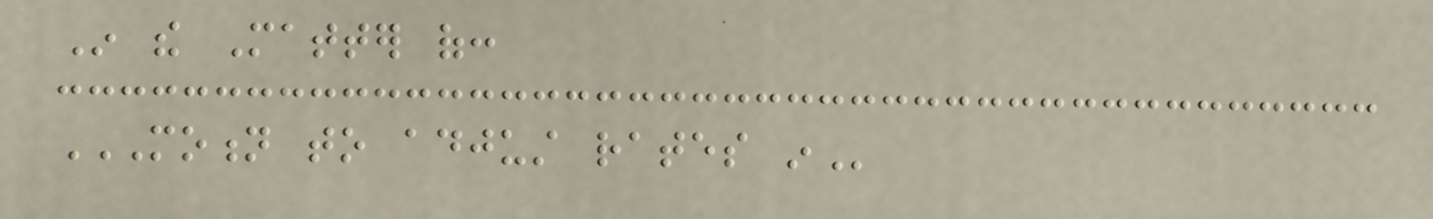In the Matter of:
MOTION TO ADJUST RATES IN
